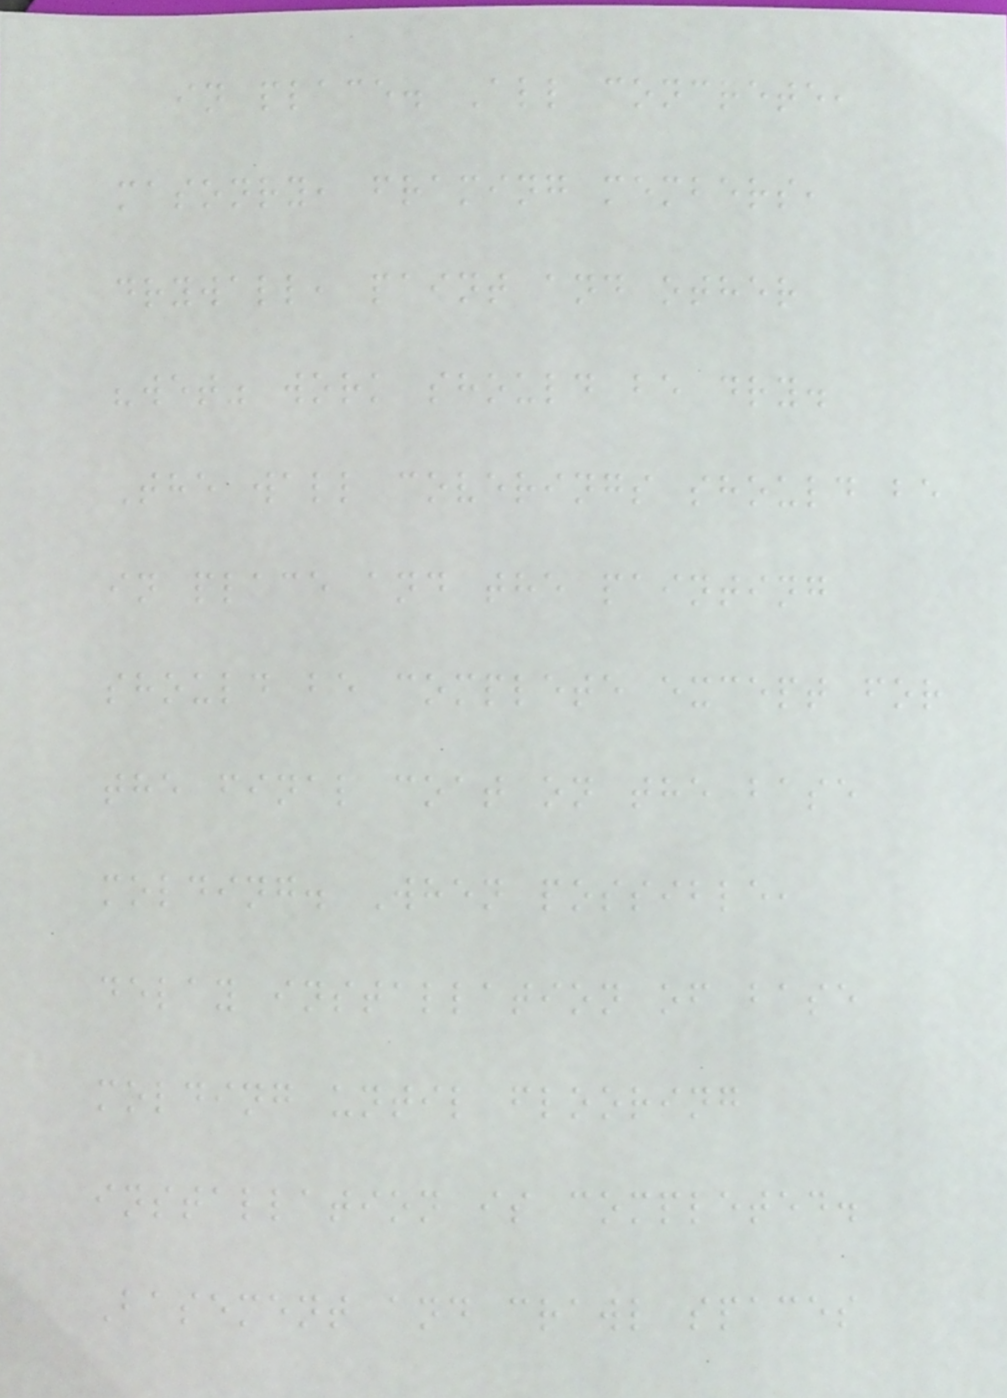in place. All concrete,
masonry, framing members,
drywall, paint and other
"wet" work should be dry.
The wall coverings should be
in place and the painting
should be complete except for
the final coat on the base
molding. When possible,
delay installation of base
molding until flooring
installation is completed.
Basement and crawl spaces
